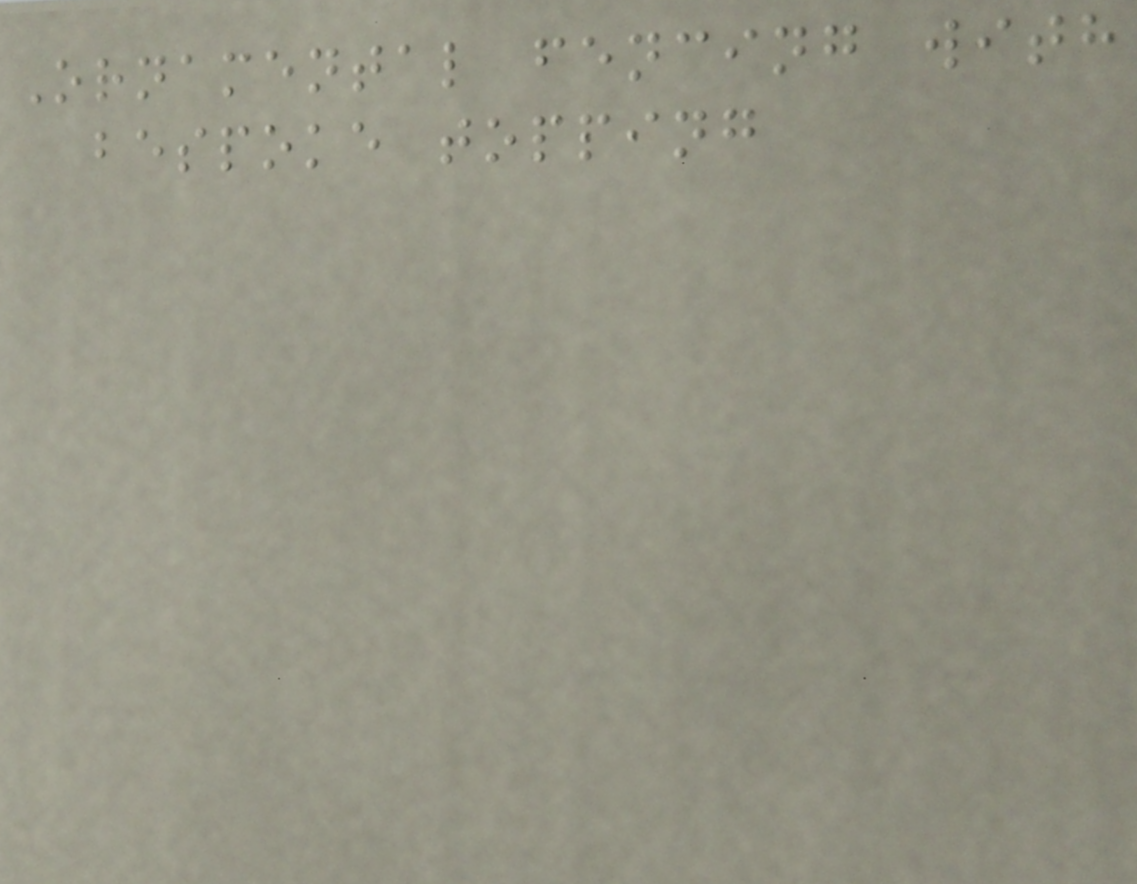Ornamental fencing with
bespoke topping
